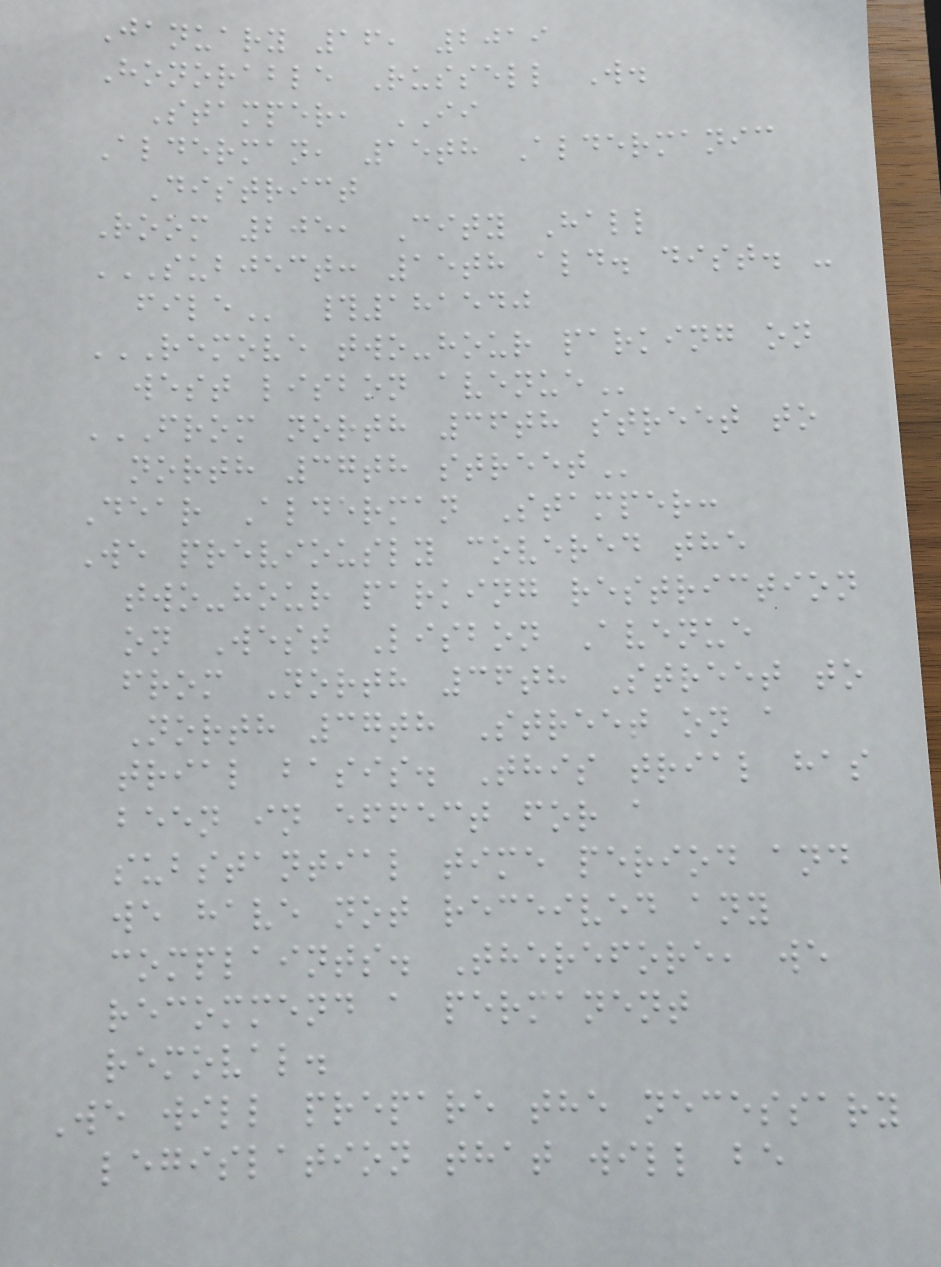January 16, 2019
Honorable Russell W.
Stamper, II
Alderman, 15th Aldermanic
District
Room 205, City Hall
SUBJECT: 15TH ALD. DIST. -
FILE #181540
REMOVE TWO-HOUR PARKING ON
WEST LISBON AVENUE
FROM NORTH 36TH STREET TO
NORTH 37TH STREET
Dear Alderman Stamper:
We previously covered the
two-hour parking restriction
on West Lisbon Avenue
from North 36th Street to
North 37th Street on a
trial basis. This trial has
been in effect for a
substantial time period and
we have not received any
complaints. Therefore, we
recommend a permanent
removal.
We will prepare the necessary
legislation that will be
